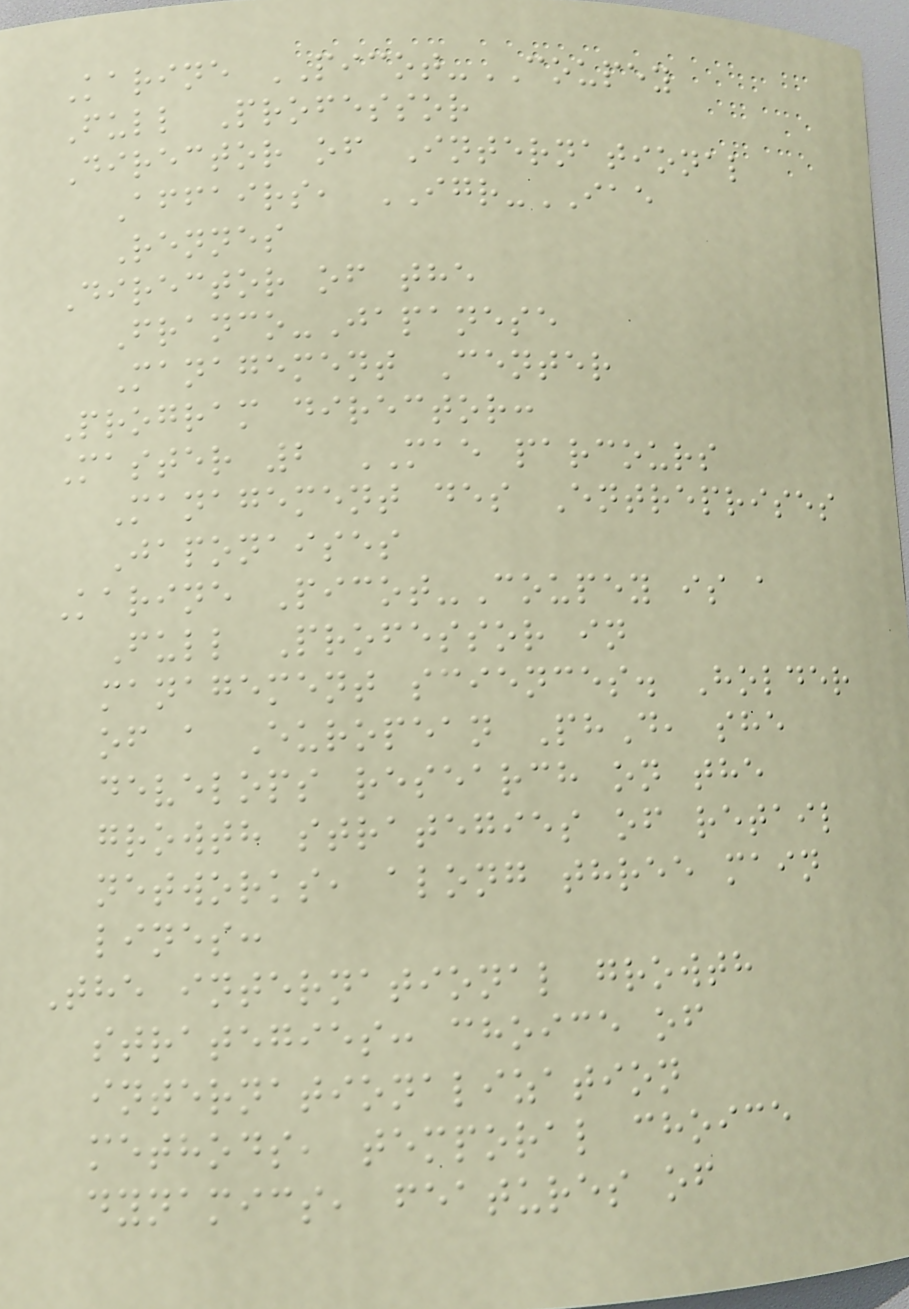Karine PICOT-COUPEY
Full Professor
Director of International
Affairs, IGR-IAE
Rennes
Director of the
Franco-Japanese
Management Center
Program director:
Master 2 MAE parcours
Management des Entreprises
Japonaises
Karine Picot-Coupey is a
Full Professor in
management sciences. Holder
of a European PhD, she
develops research on the
growth strategies of retail
networks, along three main
lines:
The international growth
strategies: choice of
internationalization
methods, temporal choice
dynamics, features of
